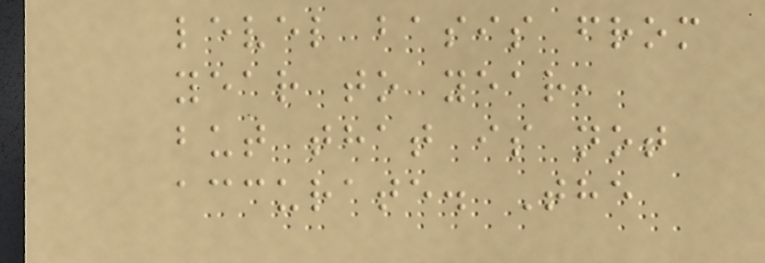level basis from
year to year,
but that is not
accurate. The
